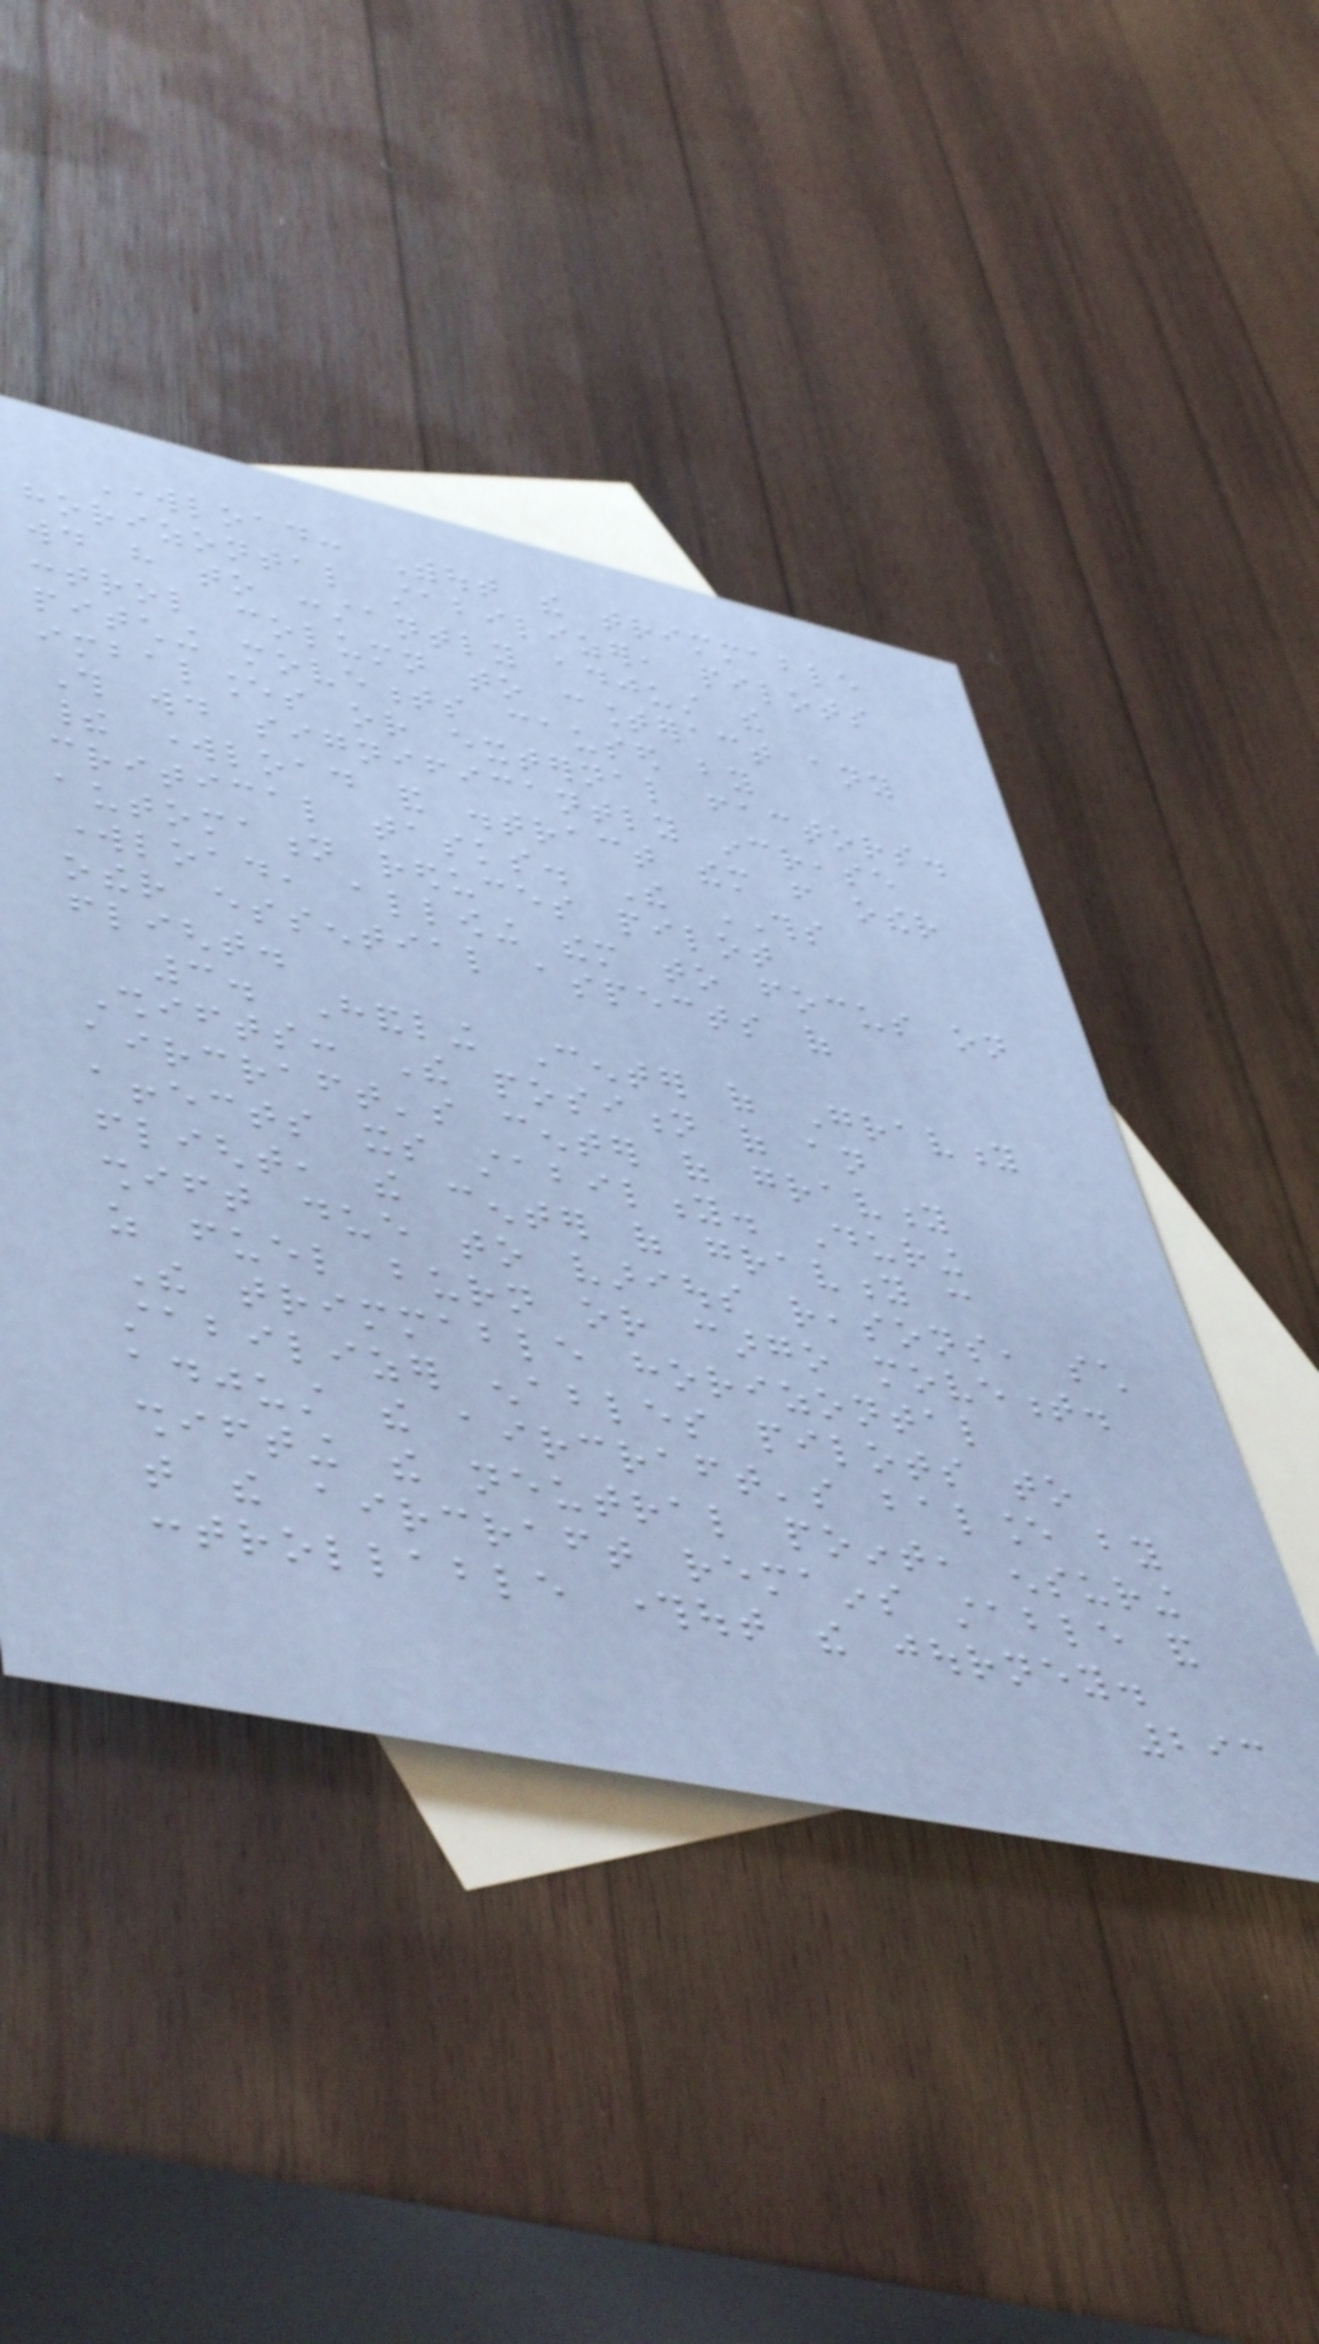Workload: Without the trimmable
horizontal stabilizer, pilots
would have to constantly adjust the
control column to counteract any
pitching movements caused by
imbalances or external factors.
This would significantly increase
their workload and distract them from other
critical tasks. The THS
automation reduces pilot
workload, allowing them to focus on
other essential aspects of
flight.
3. Handling Center of Gravity
Shifts: The position of an
aircraft's center of gravity
affects its stability. During
flight, the center of gravity can
shift due to various reasons, such
as fuel burn or cargo movement.
The trimmable horizontal
stabilizer enables pilots to
adjust the aircraft's balance by
shifting the neutral point, ensuring
that the aircraft remains stable and
controllable throughout the journey.
293
